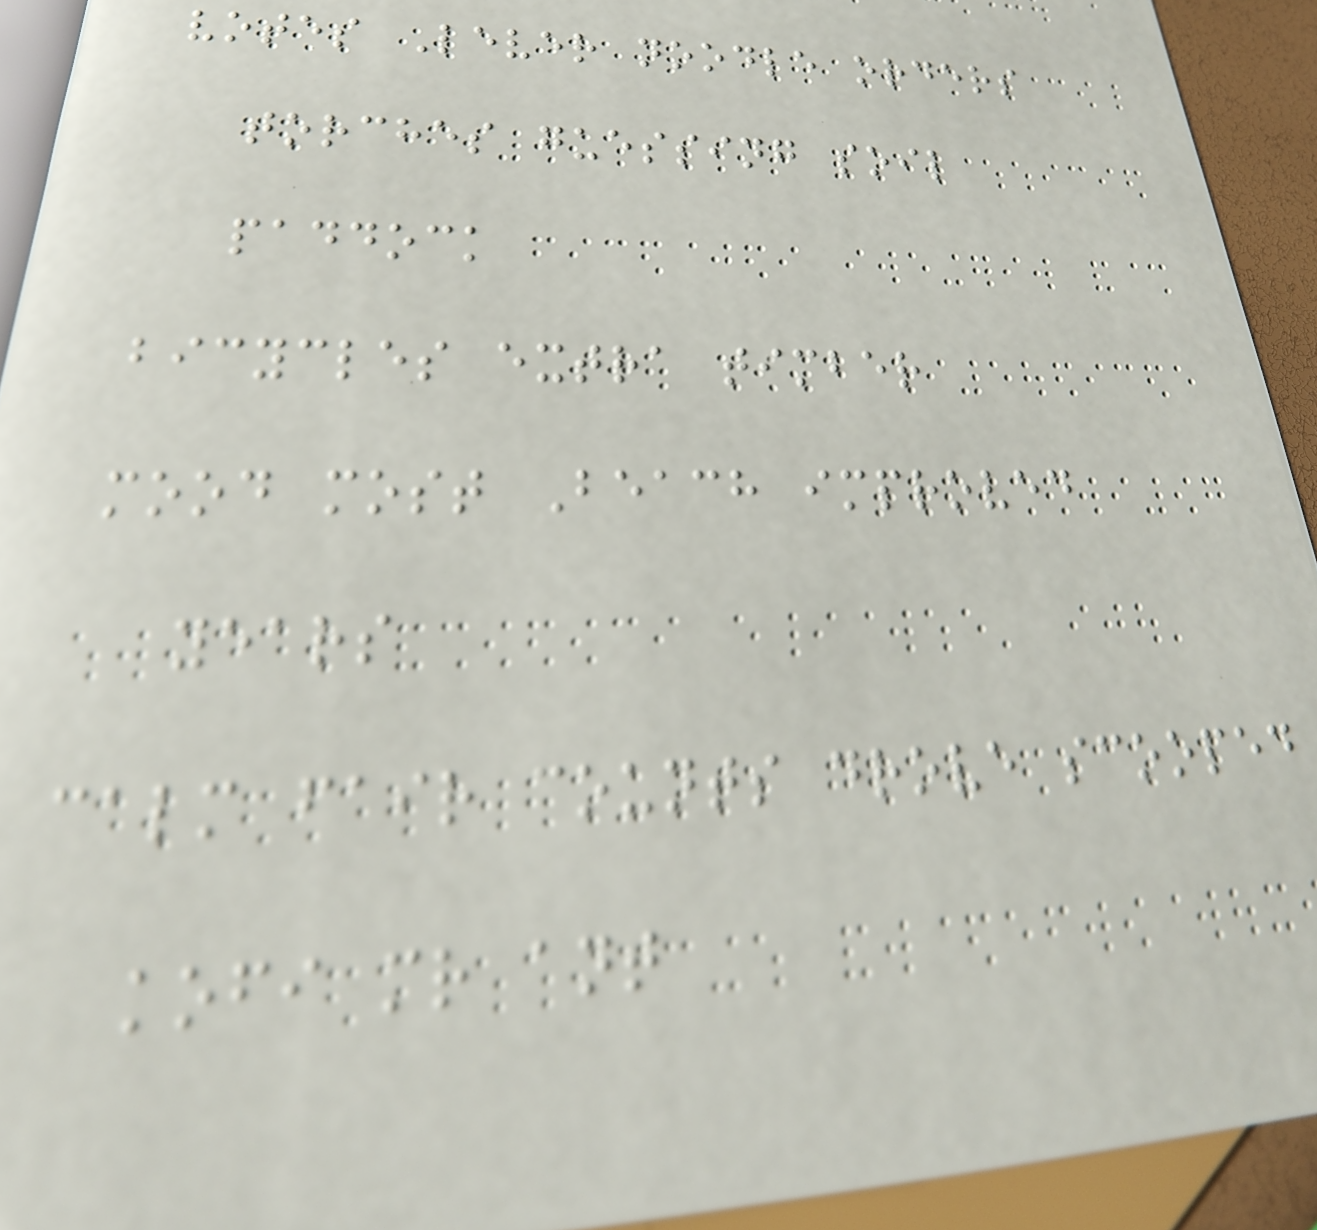votes Lever noodle orders
torches guessing soil
paddock
bicycles extra timber
mood most Beach improved
years
calm fair counts drove scooped
kofi mr ant
